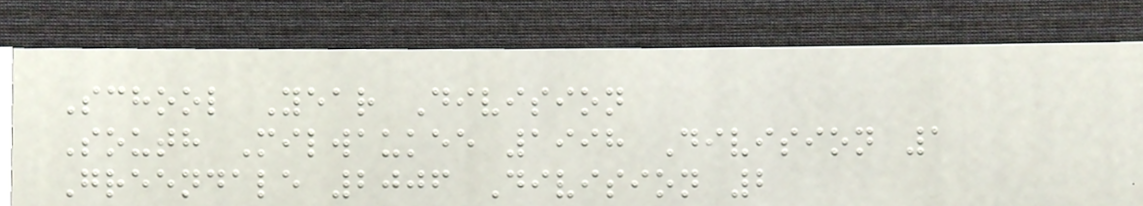School Year Division
South Milwaukee 1998 Division 1
Greendale 2006 Division 2
